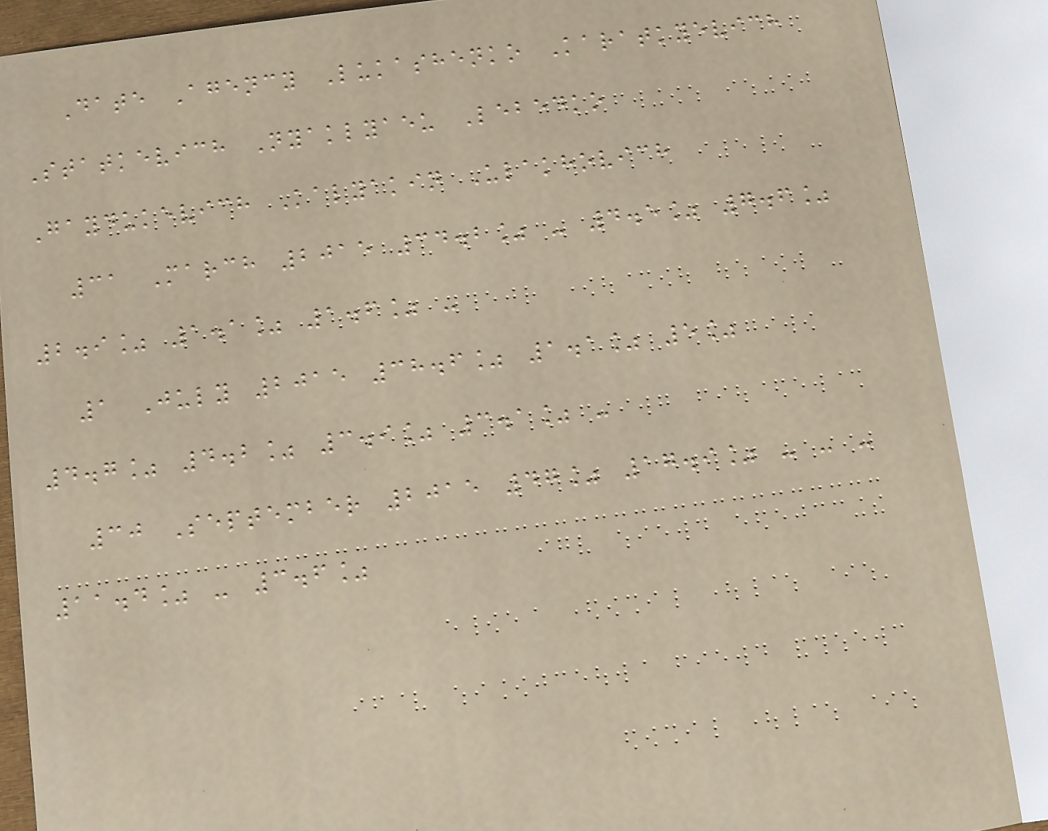Date Agency Lukashenko Karatkyevich
Statkevich Nyaklyaeu Lebedko
Gaydukevich Kalyakin Ulakhovich
31 March 2015 34.2% - 4.5% 7.6%
2.9% 1.1% 1.6% -
1 July 2015 38.6% 1.1% 5%
4.7% 4.2% 3.9% 3.1% -
30 September 2015 47% 17.9% - - -
11.4% - 3.6%
